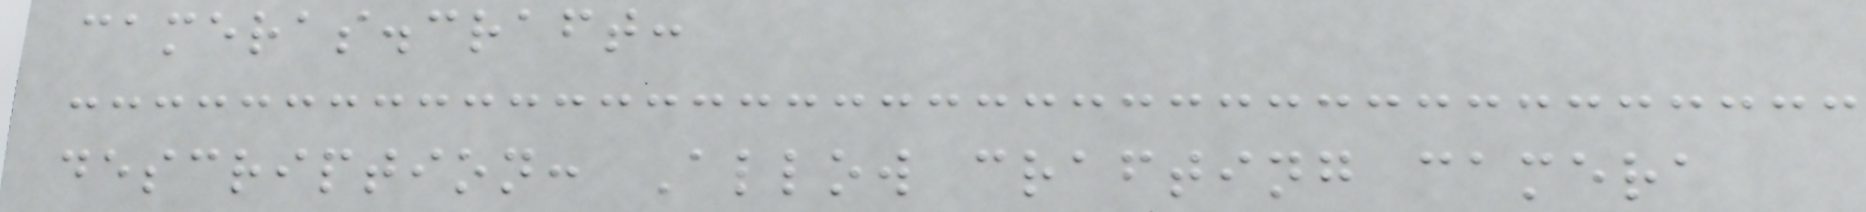cameras.craft:
description: Allow crafting camera
